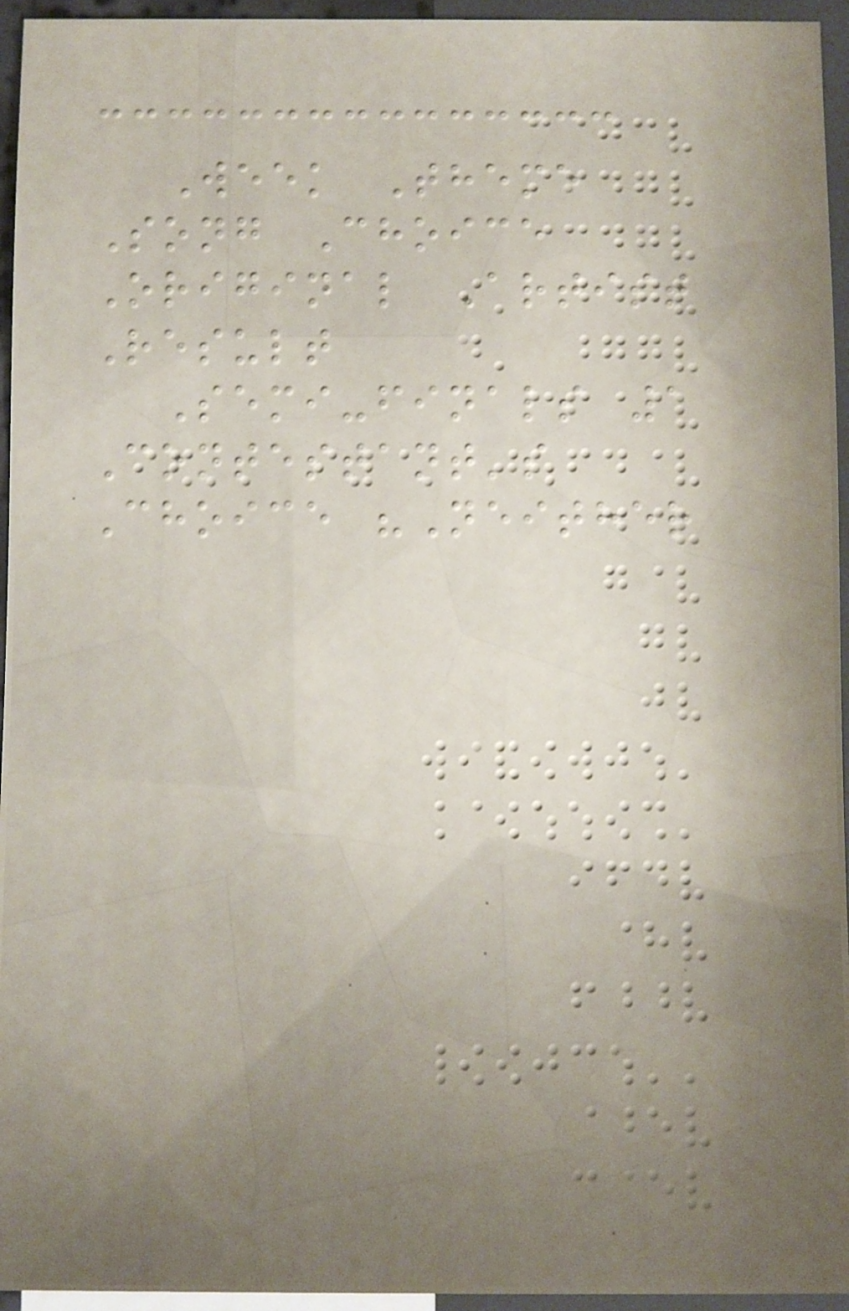Week Theme
Song Choice
Original Artist
Result
Semi-finals 1
Contestant's
Choice "Neither
